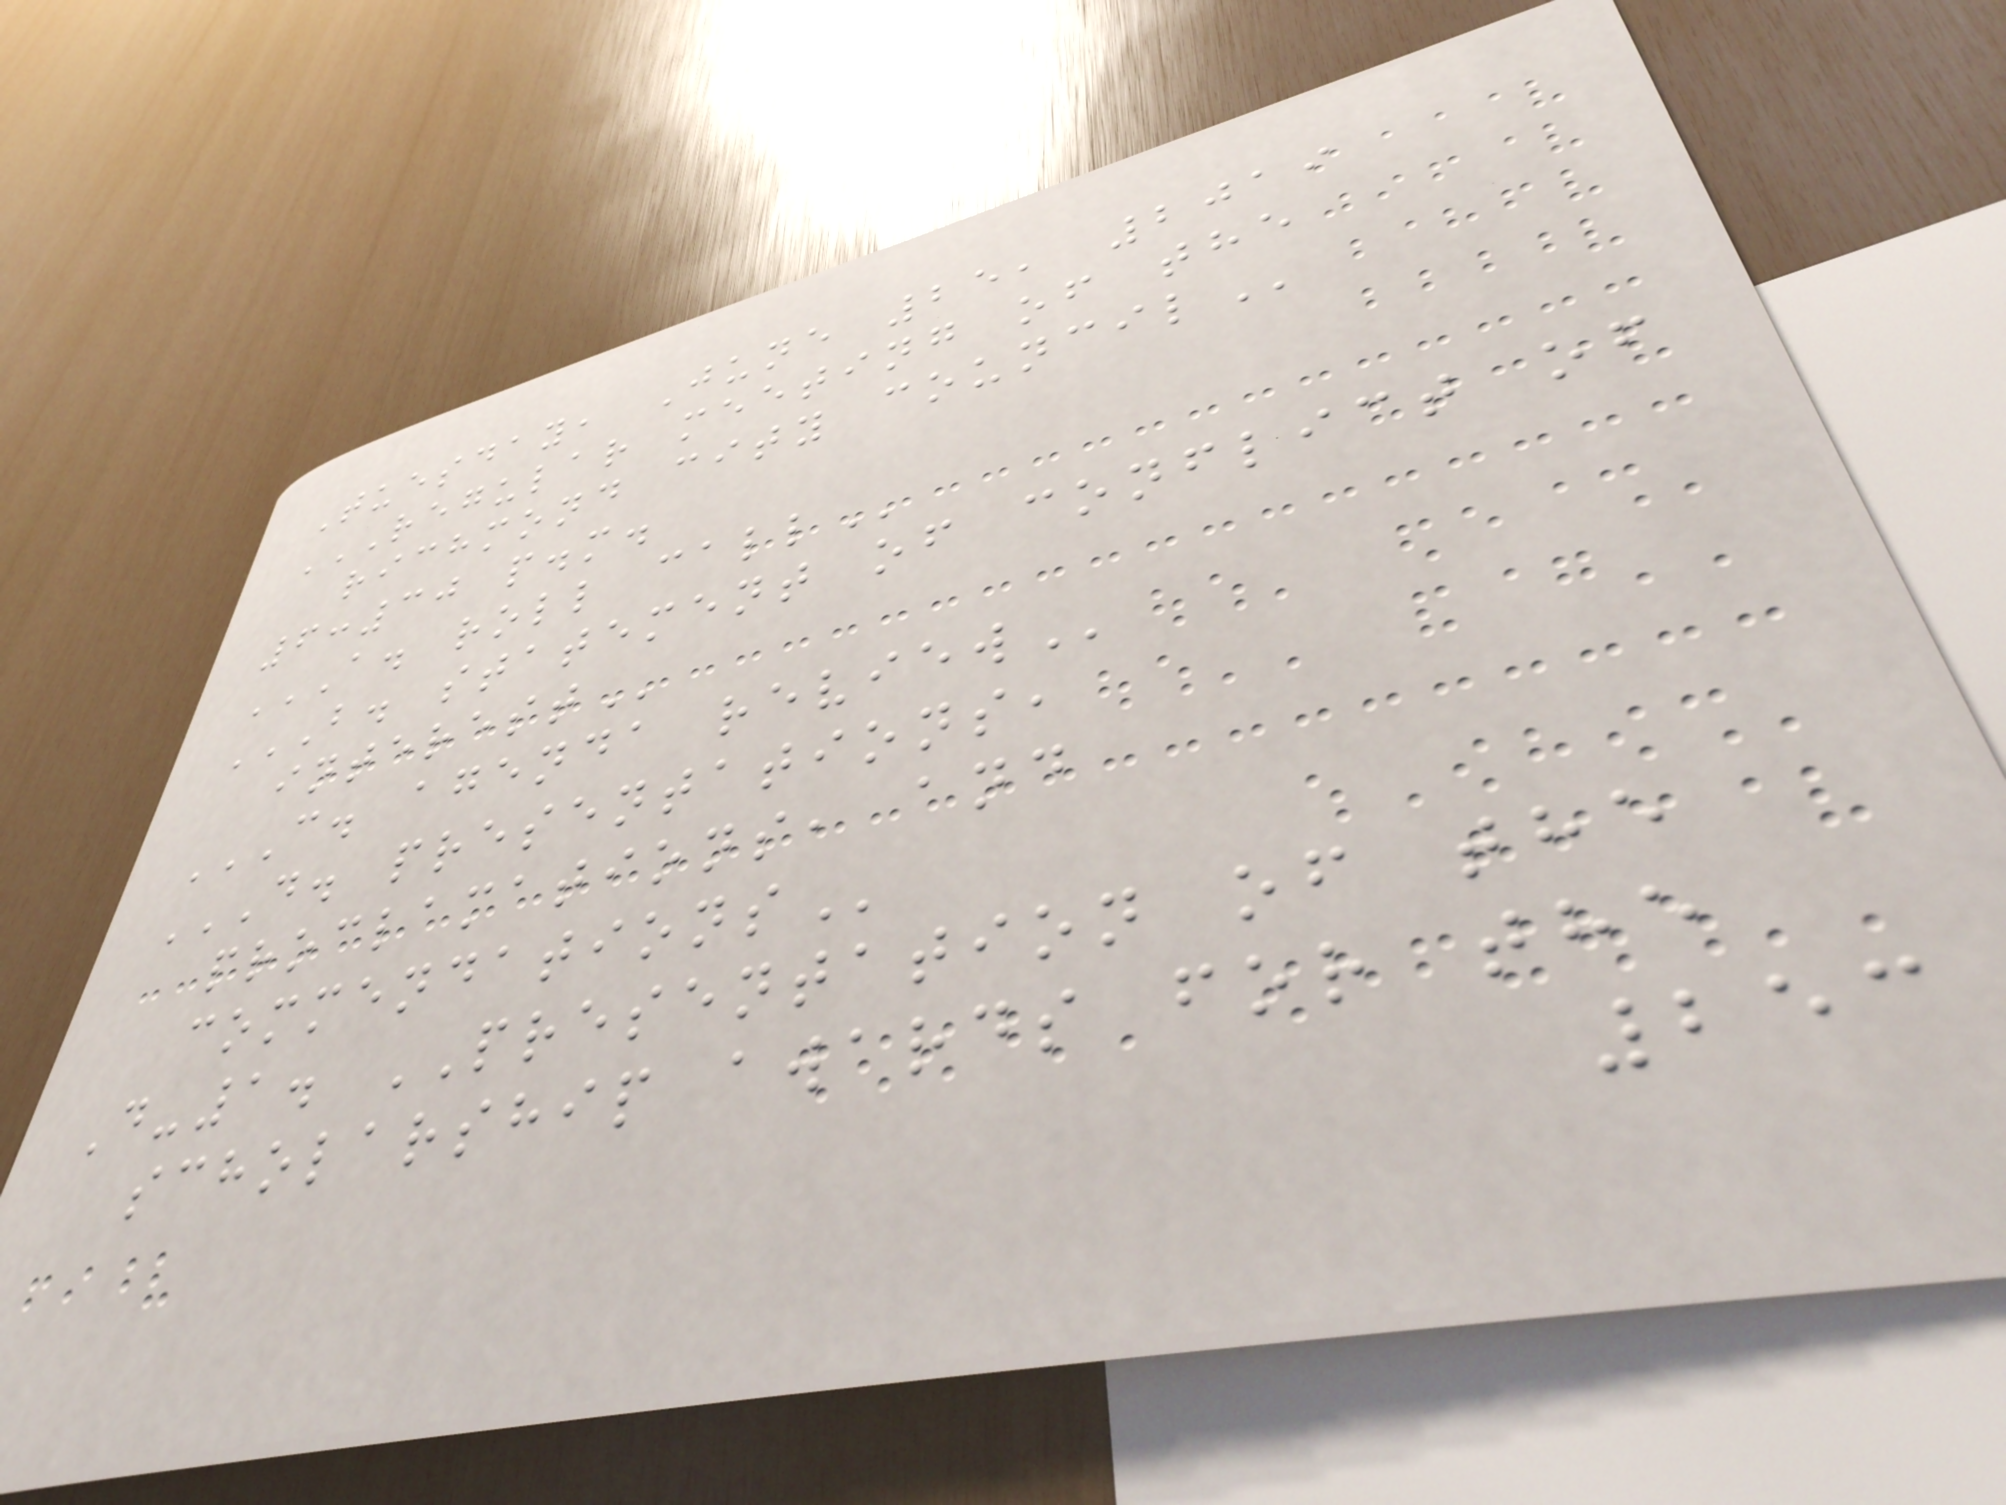Tuesday, June 25, 2019
REGULAR MEETING OF THE
RICHMOND CITY COUNCIL
6:30 p.m.
A. ROLL CALL
B. STATEMENT OF CONFLICT OF
INTEREST
C. AGENDA REVIEW
D. PRESENTATIONS,
PROCLAMATIONS, AND
COMMENDATIONS
D-1. PRESENTATION of the
scholarship awards for the
253
